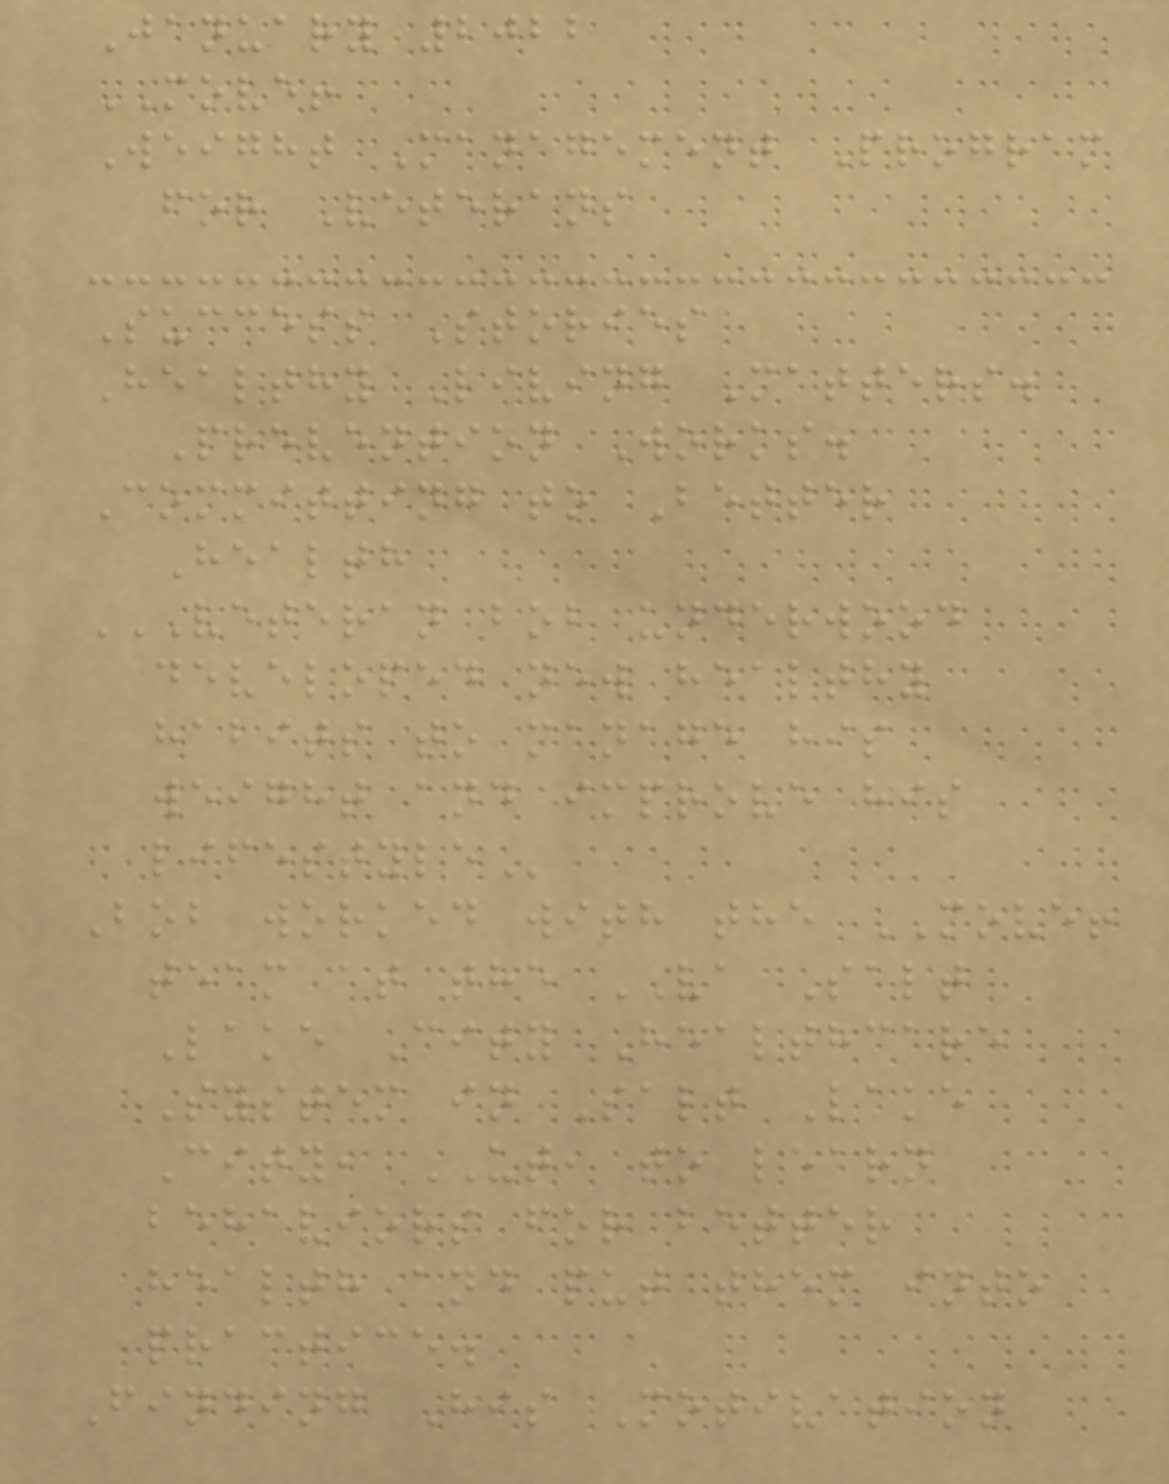January 2022
MOVE!
Weight Management Program
for Veterans
Success Stories
Healthy Living Matters.
Prevention Works.
Committing to Better
Health
VETERAN BOB UNDERWOOD
DEVELOPED NEW HEALTHY
HABITS TO MANAGE HIS
WEIGHT AND IMPROVE HIS
LIFESTYLE
Bob worked with the MOVE!
team at the VA Salt
Lake City Healthcare
System in Salt Lake
City, UT, to learn
behaviors for better
health and put them into
practice.
Finding His Motivation
